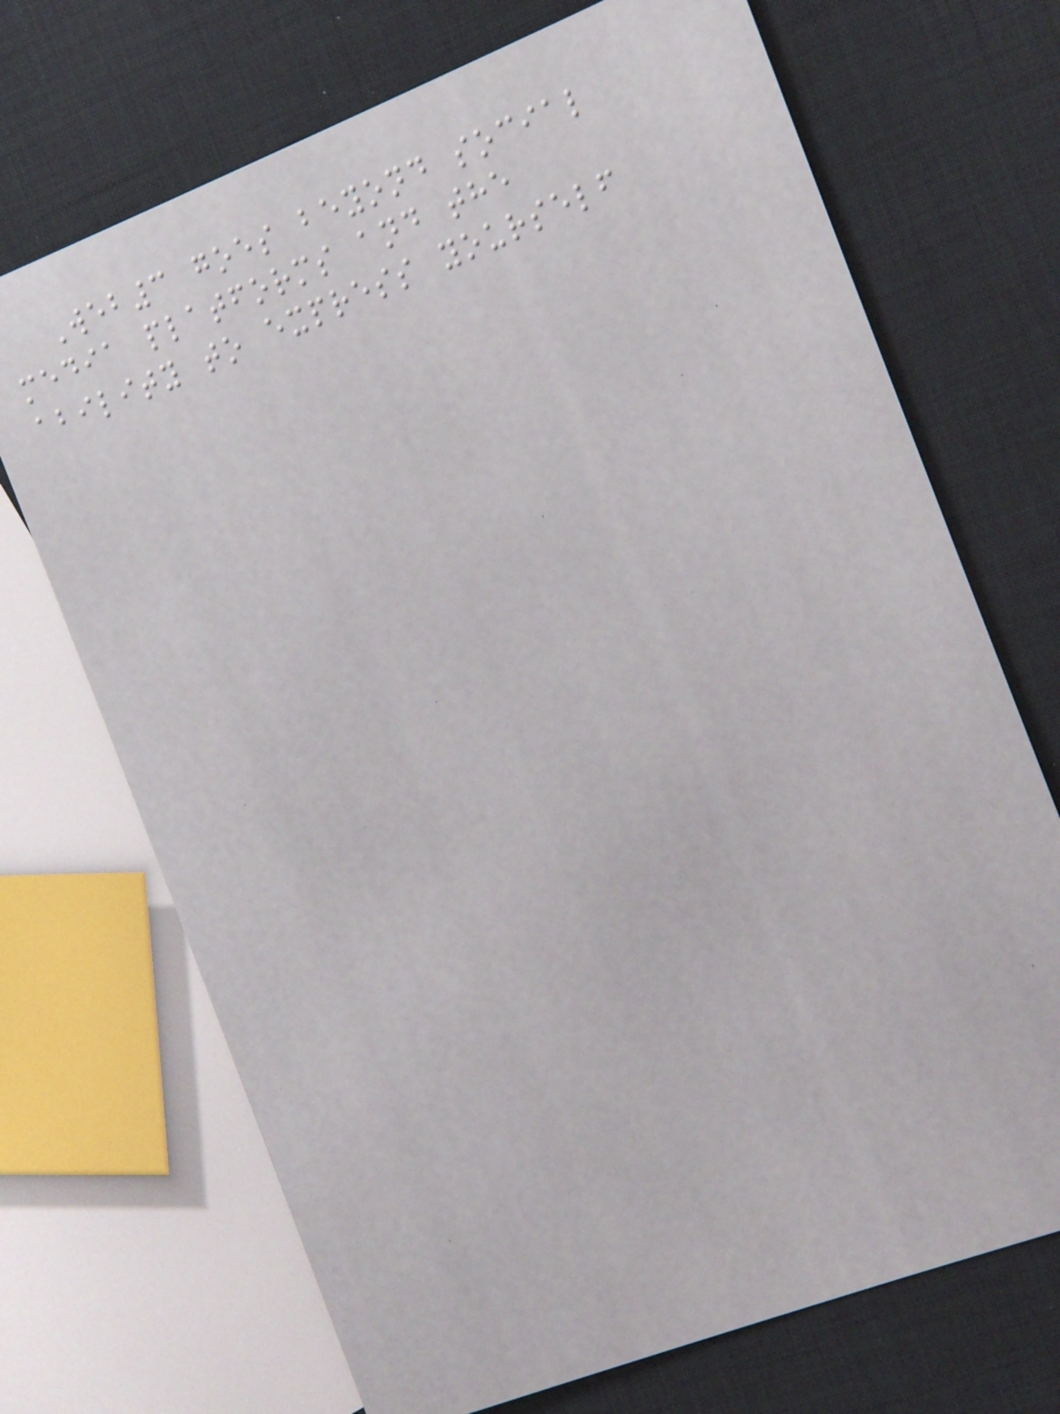Web3 goes beyond social
media platforms and the
ability to express yourself
